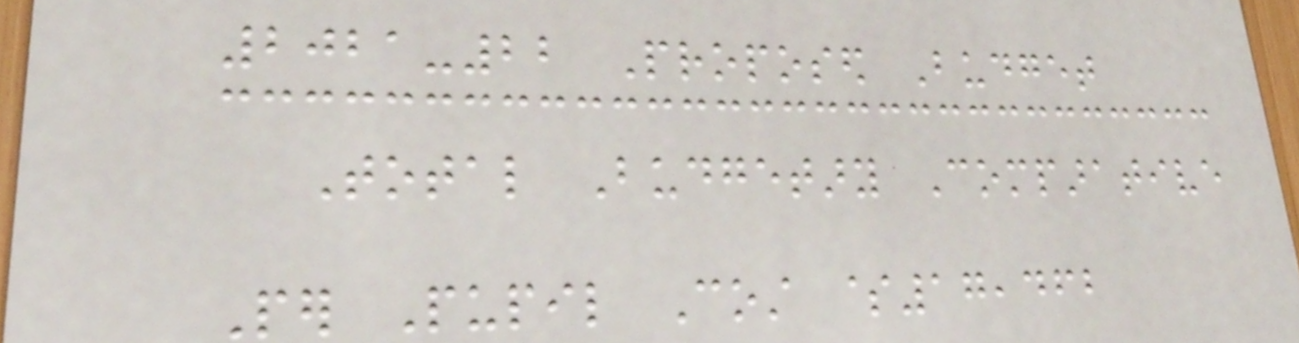2021-22 Proposed Budget
Total Budgetary Comparative
Per Pupil Cost $17,462
